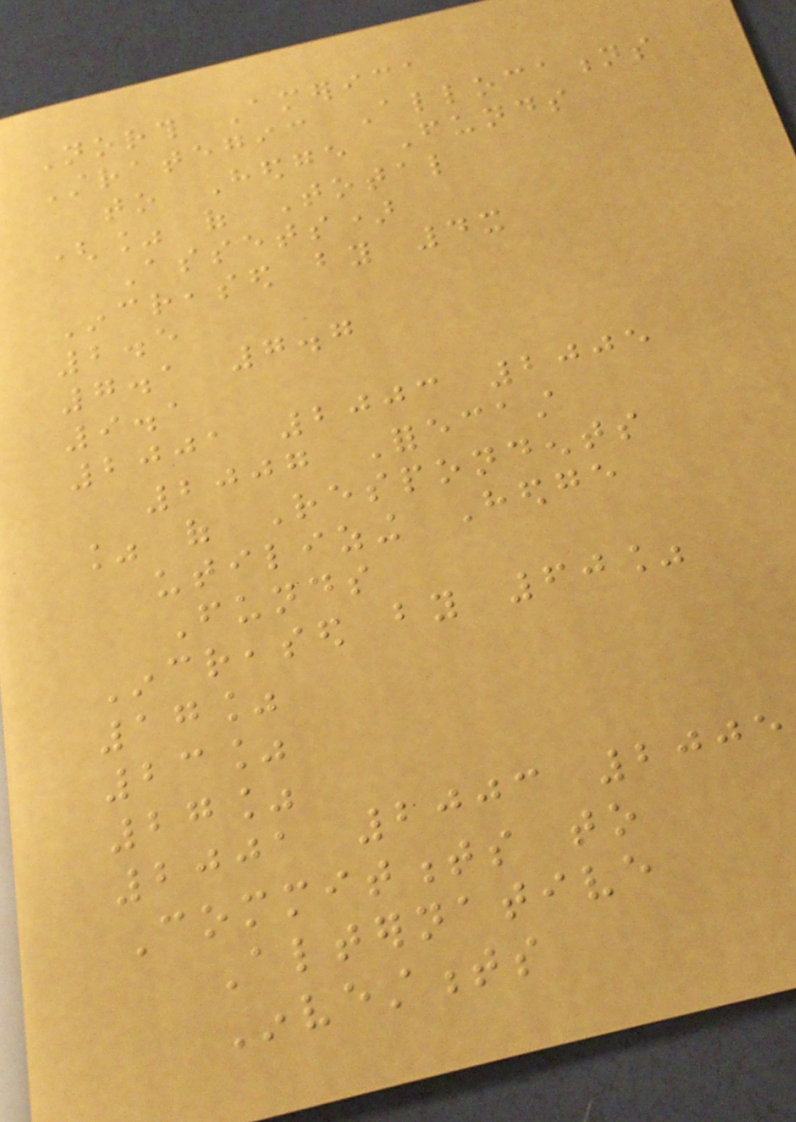North America
Strategic Allocations
to Hedge Funds
(% of Total
Assets)
Increased by 4x
2.5
7.1 7.7
9.1
2001 2003 2005
2007 Forecast
% of Respondents
utilizing Hedge
Funds
Increased by 60%
17%
23%
27%
2001 2003 2005
Commitments to
Alternative
Investments
